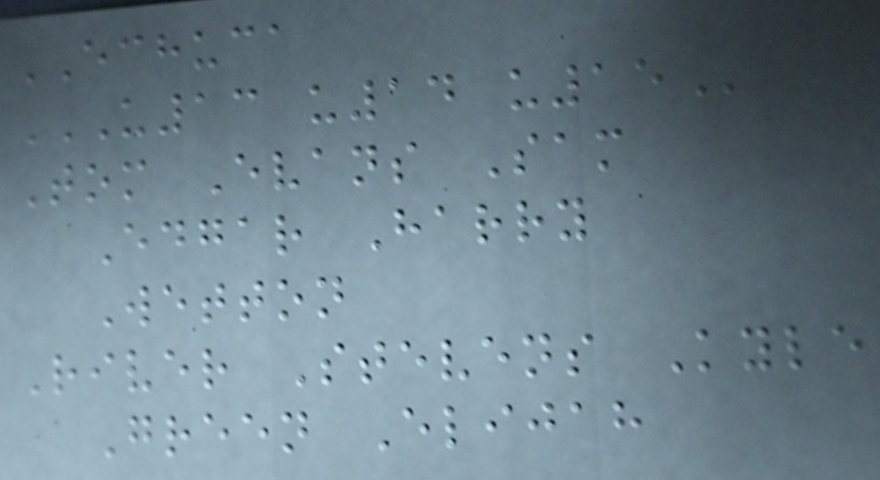ECHUCA
U13 U14 U15
Tom Evans Sam
Edgar Harry
Wetton
River Stevens Kyle
Green Elijah
